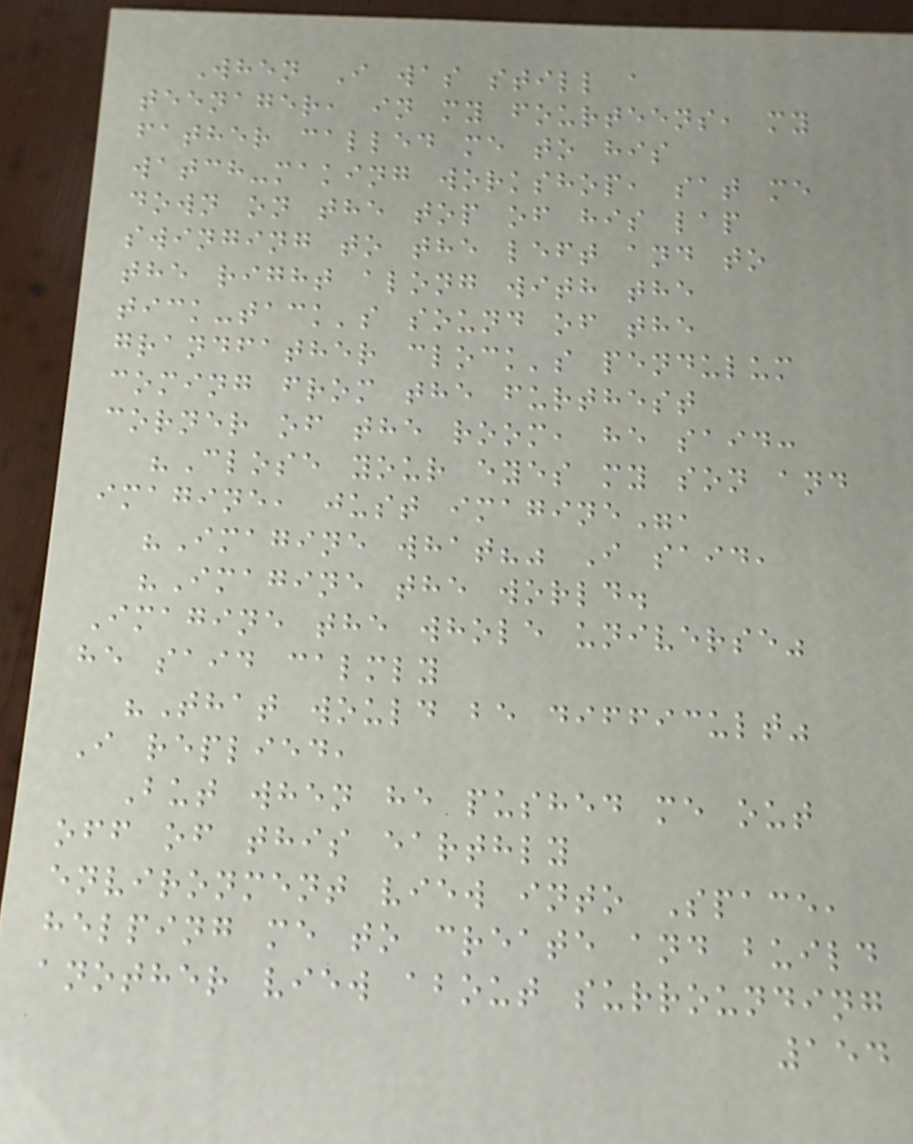When I was still a
teenager, in my fourteens, my
father called me to his
watch-making workshop, sat me
down on the top of his lap
swinging to the left and to
the right along with the
tick-tack's sound of the
grandfather clock's pendulum
coming from the furthest
corner of the room, he said:
"Close your eyes my son and
imagine, just imagine",
"Imagine what?" I said,
"Imagine the world.
Imagine the whole universe"
he said calmly
"That would be difficult"
I replied,
But when he pushed me out
off of this earthly
environment view into Space,
helping me to create and build
another view about surrounding
154
